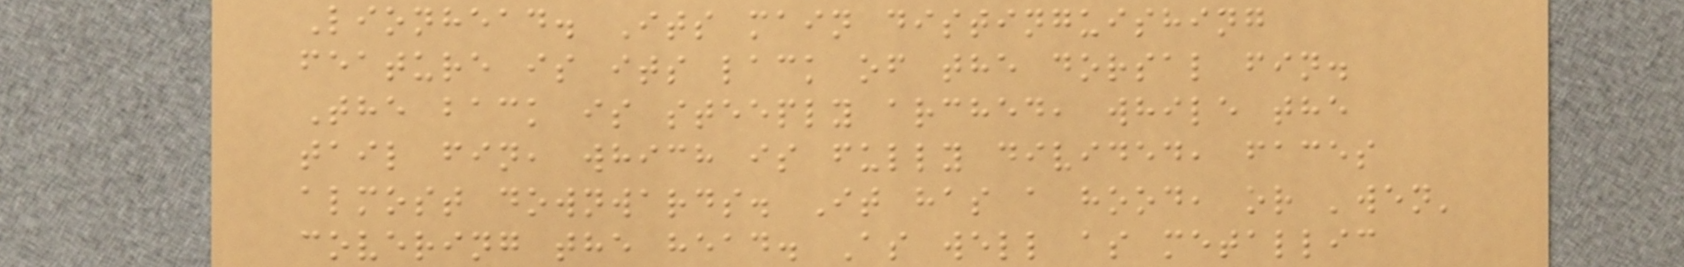Lionhead. Its main distinguishing
feature is its lack of the dorsal fin.
The back is steeply arched, while the
tail fin, which is fully divided, faces
almost downwards. It has a hood, or 'wen'
covering the head. As well as metallic
